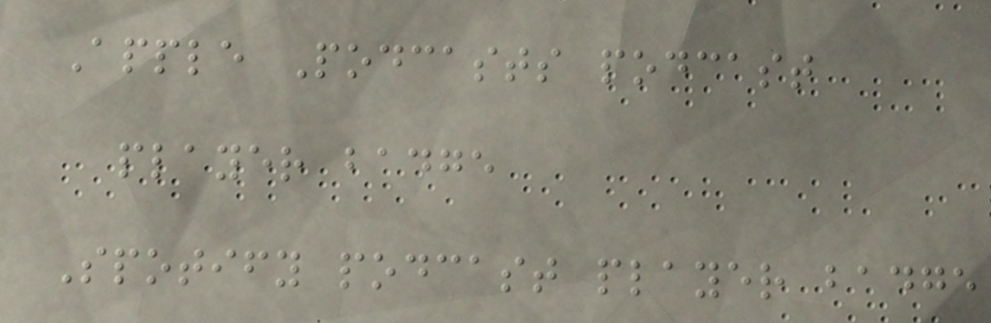Apple Podcasts podcast
player badge
Spotify podcast player badge
